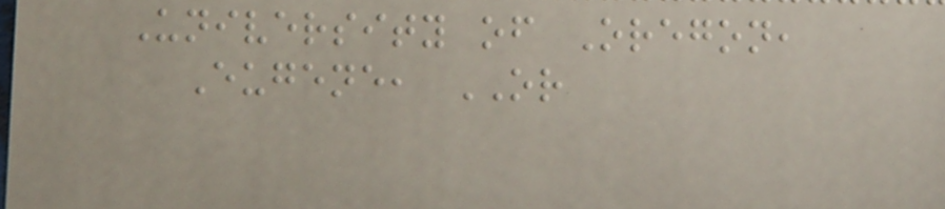University of Oregon,
Eugene, OR
